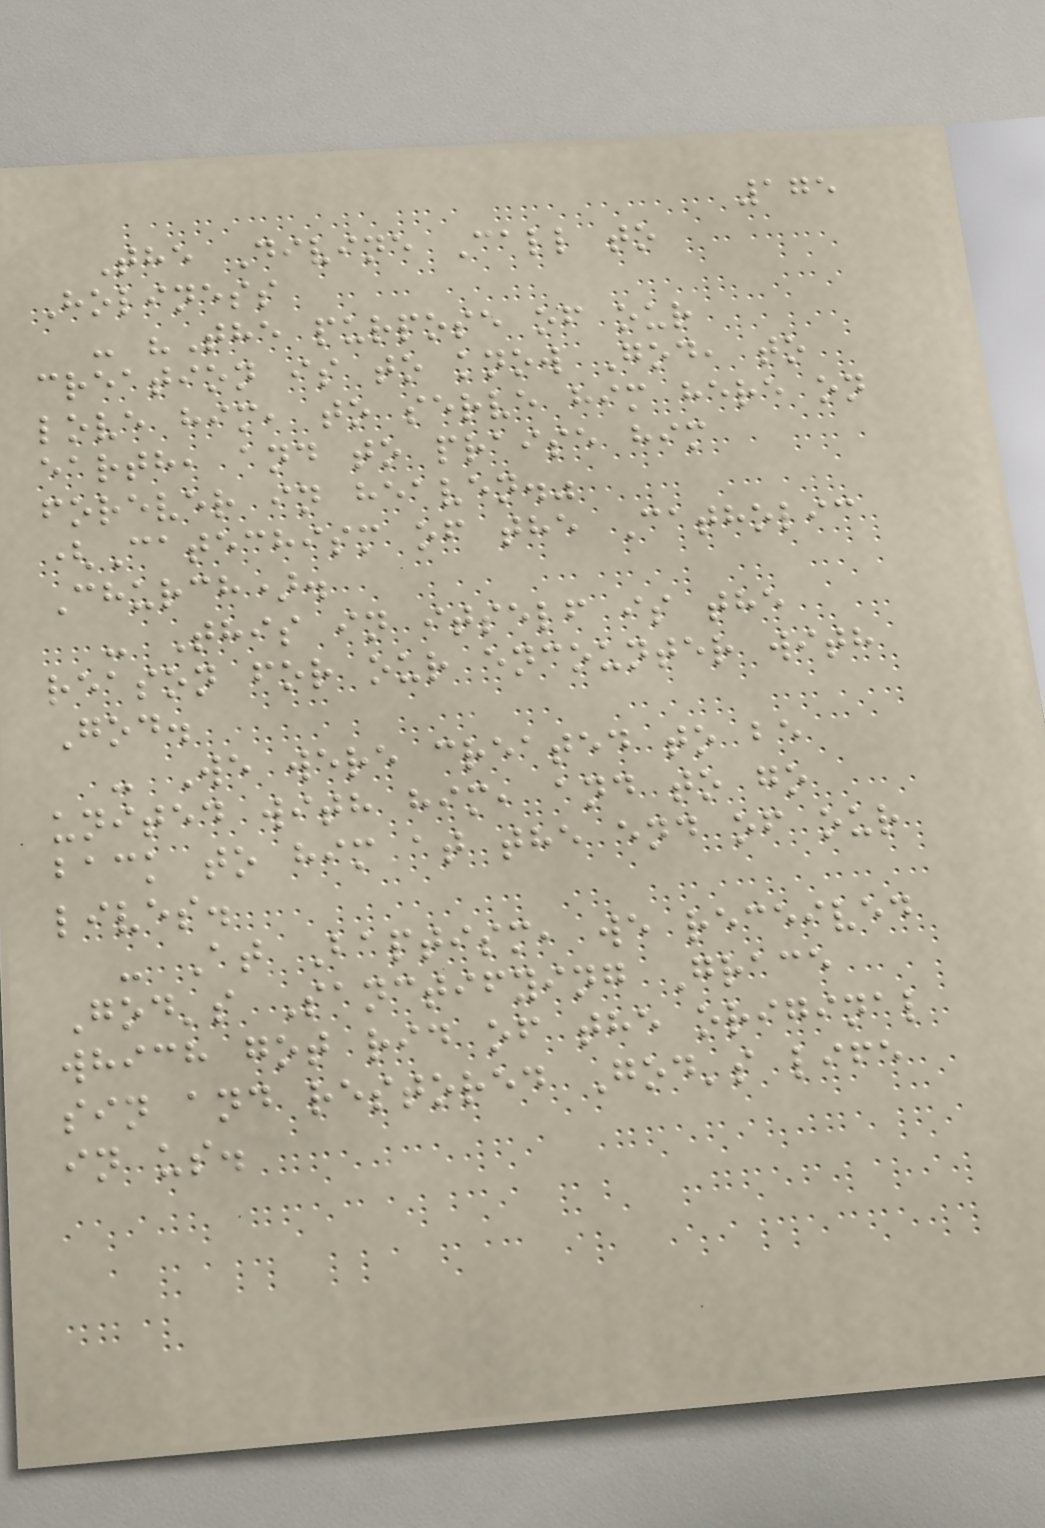175
The Divine Call to
Holiness
- "The purpose of our
creation is to know God, to
love him, to serve him here on
earth, and to praise him
forever in heaven."
(Catechism of the Catholic
Church).
- This in itself is the
reason for our encounter with
God.
- We were created to be
united with him, and to go
back to him at the end of our
lives.
- At Baptism, we received
God's Sanctifying Grace
which got rid of the original
sin and restored God's life
in us.
